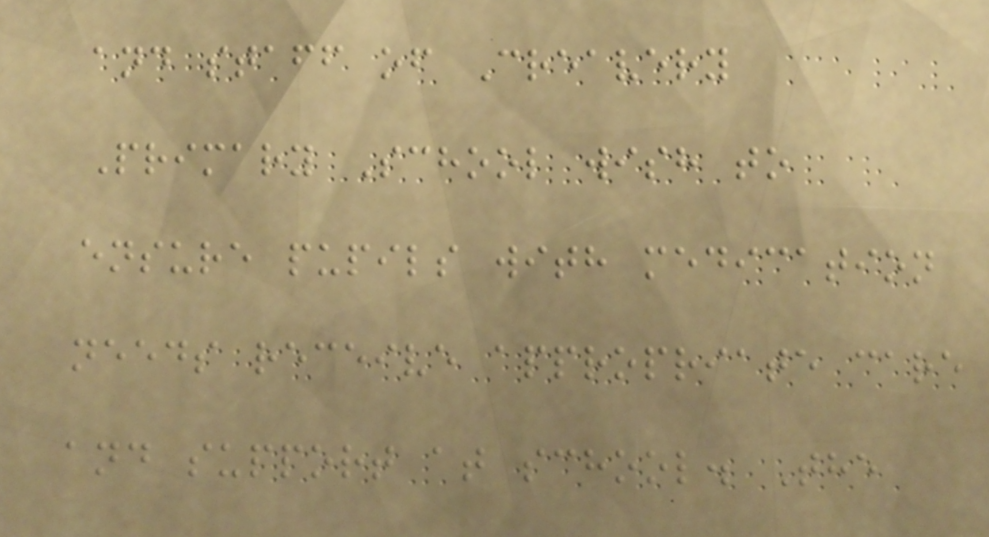and staff of Creavery
Primary School wish to
ensure pupils with medication
needs receive appropriate care
and support at school. The
